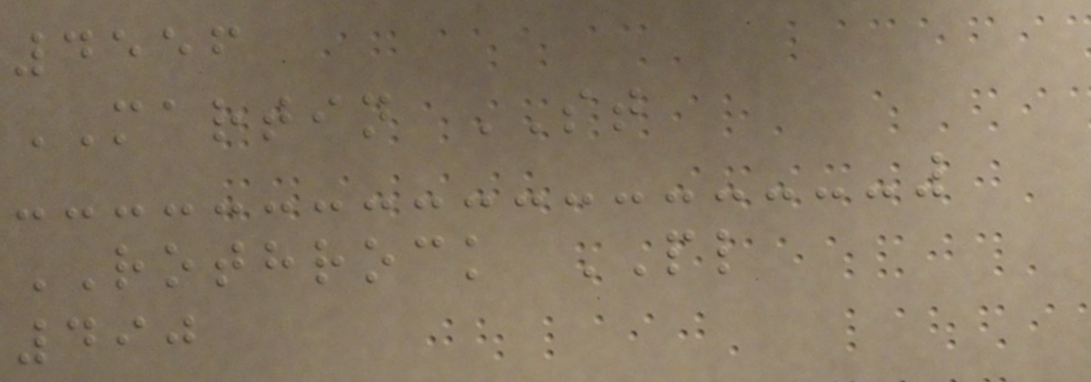4556
MARTIN ST
ROTHROCK PL
490
